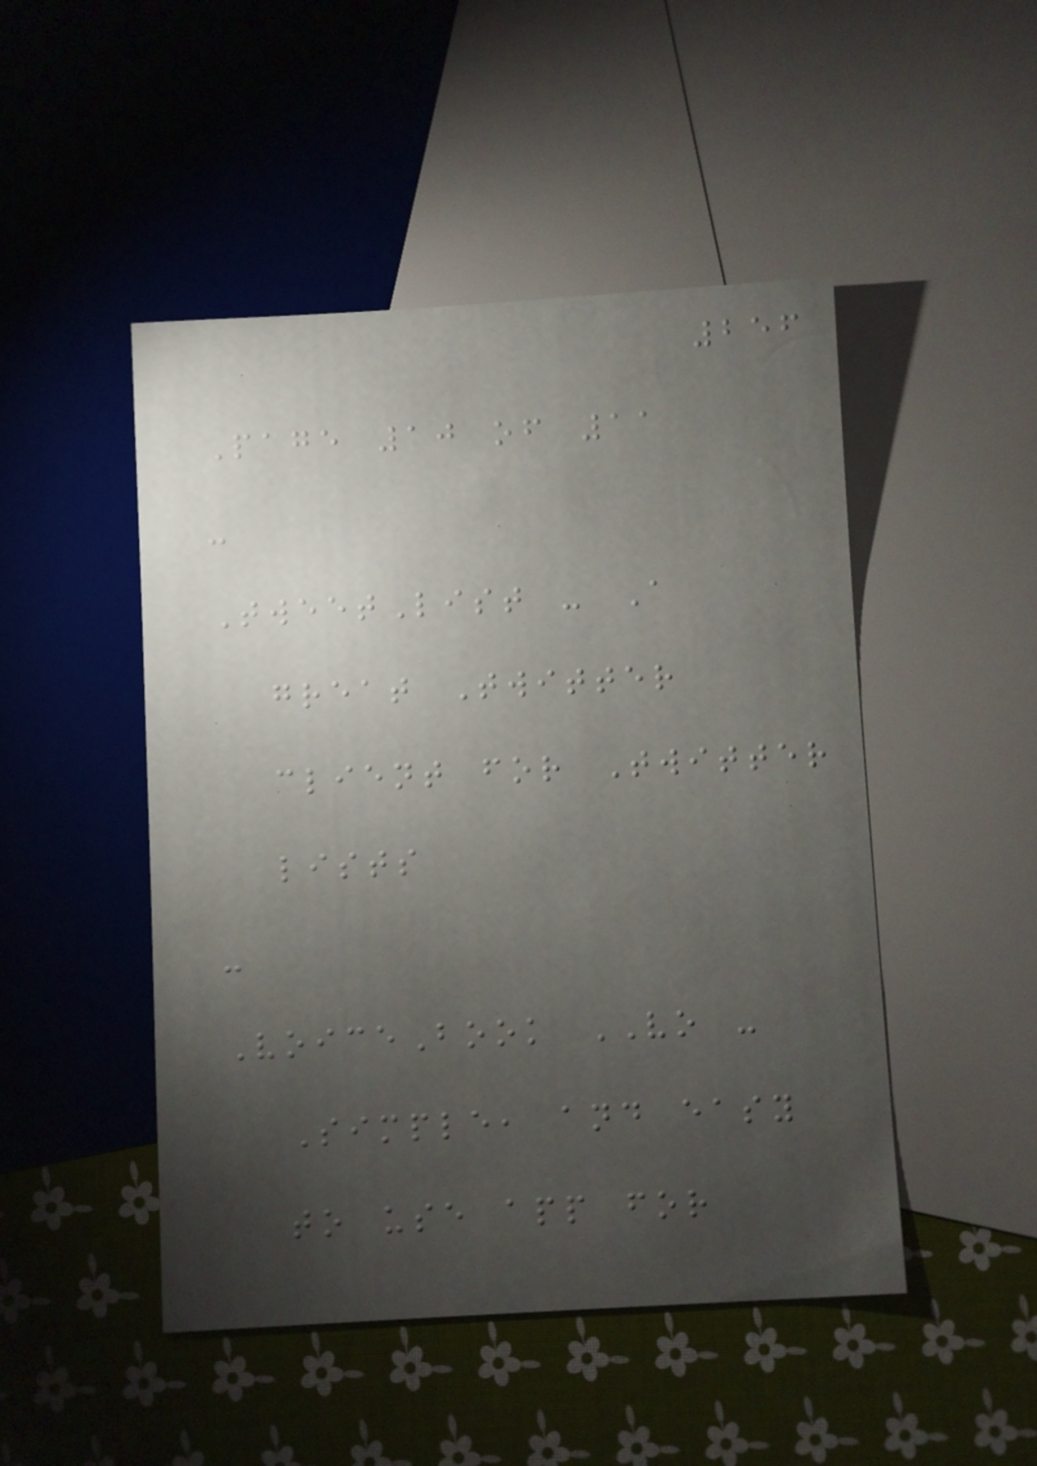256
Page 10 of 11
-
TweetList - A
great Twitter
client for Twitter
lists
-
VoiceBook VO -
Simple, and easy
to use app for
